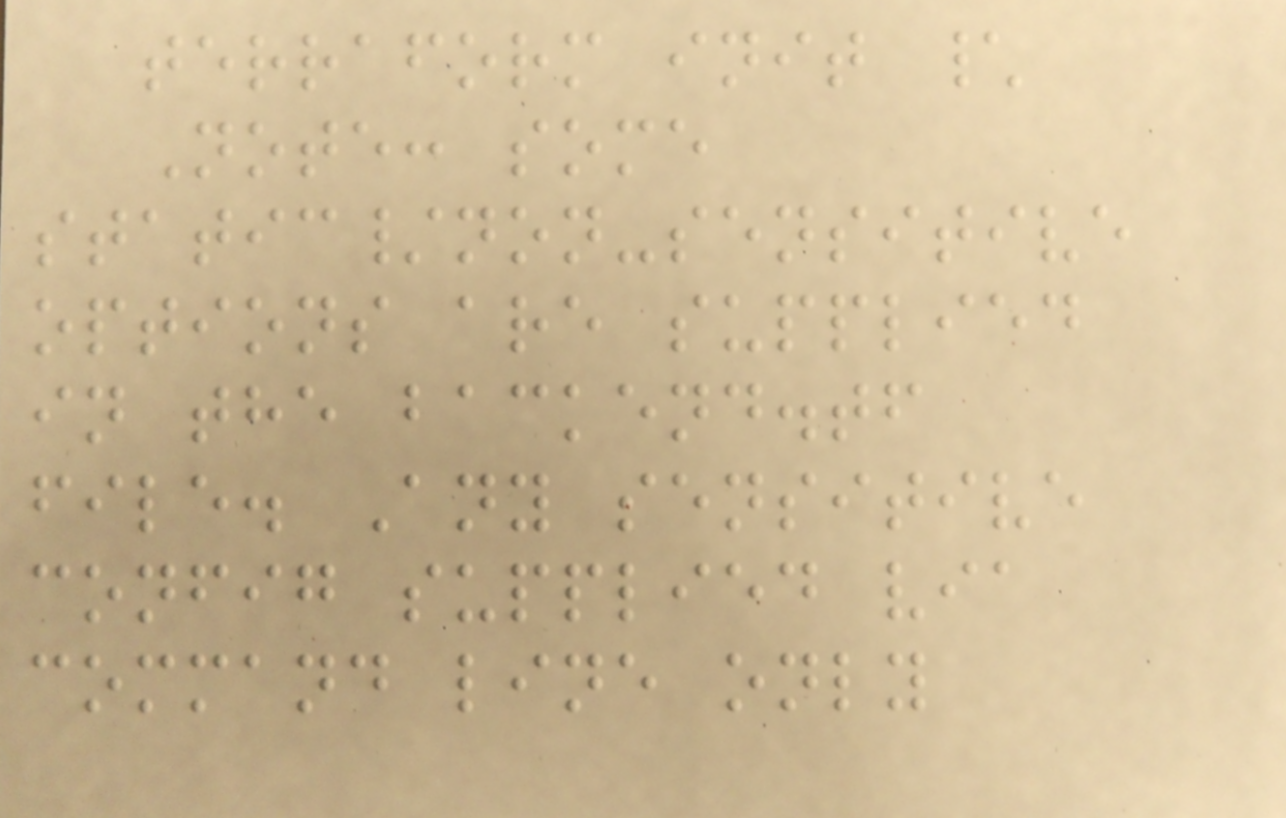terraform init \
Note: some
static/non-sensitive
options are supplied
in the backend.tf
file. Any sensitive
config supplied via
command line only
